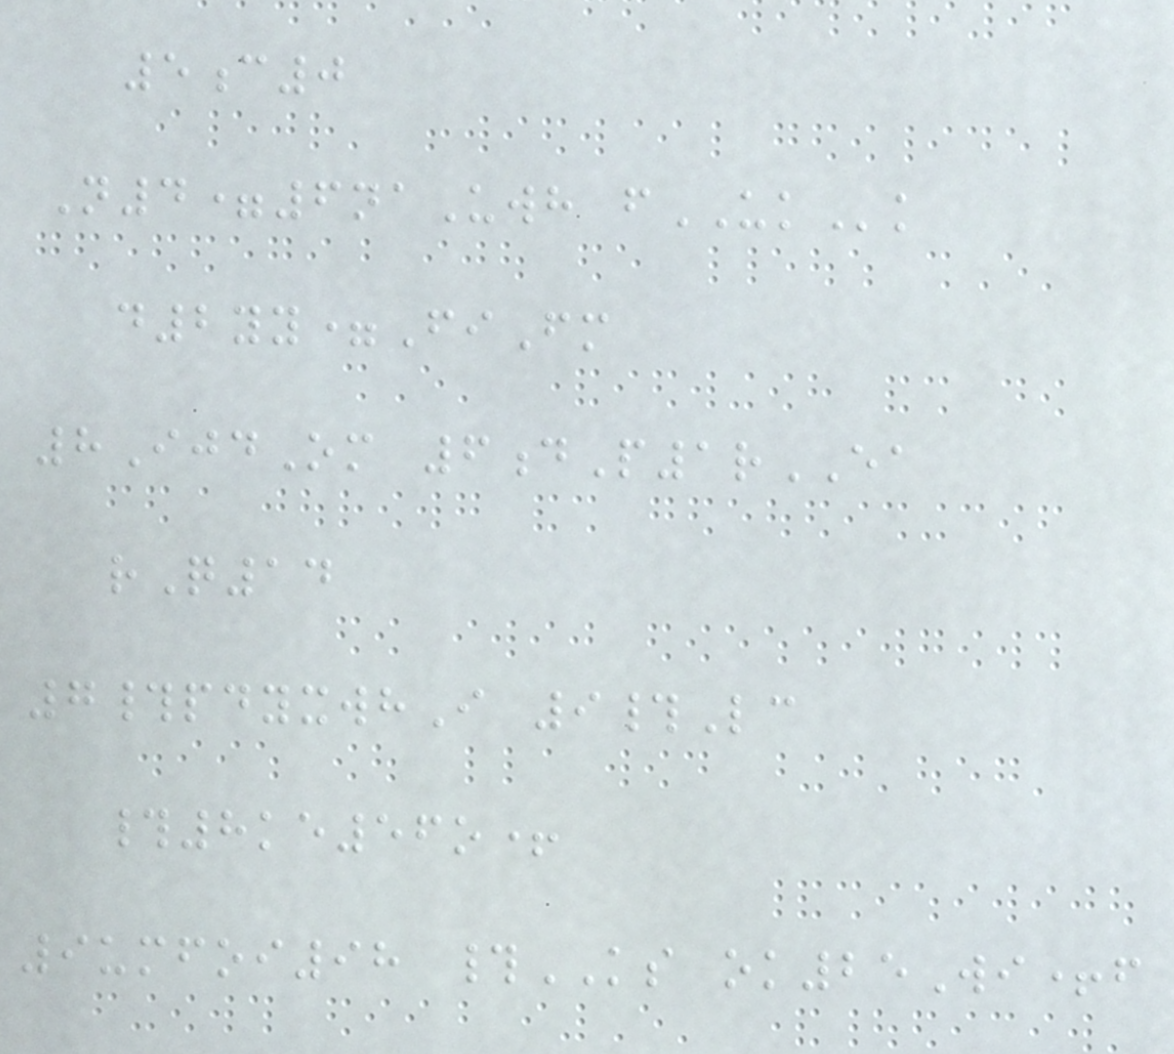5c0
N4=6naUwh fUKk
d2yy=FiFm
8IjdOm 6dP1rEA
rQ14
7#pdyxwhI 9#Lc
#8ke56o+
9umfoi98 #KS ok25Wi+f
